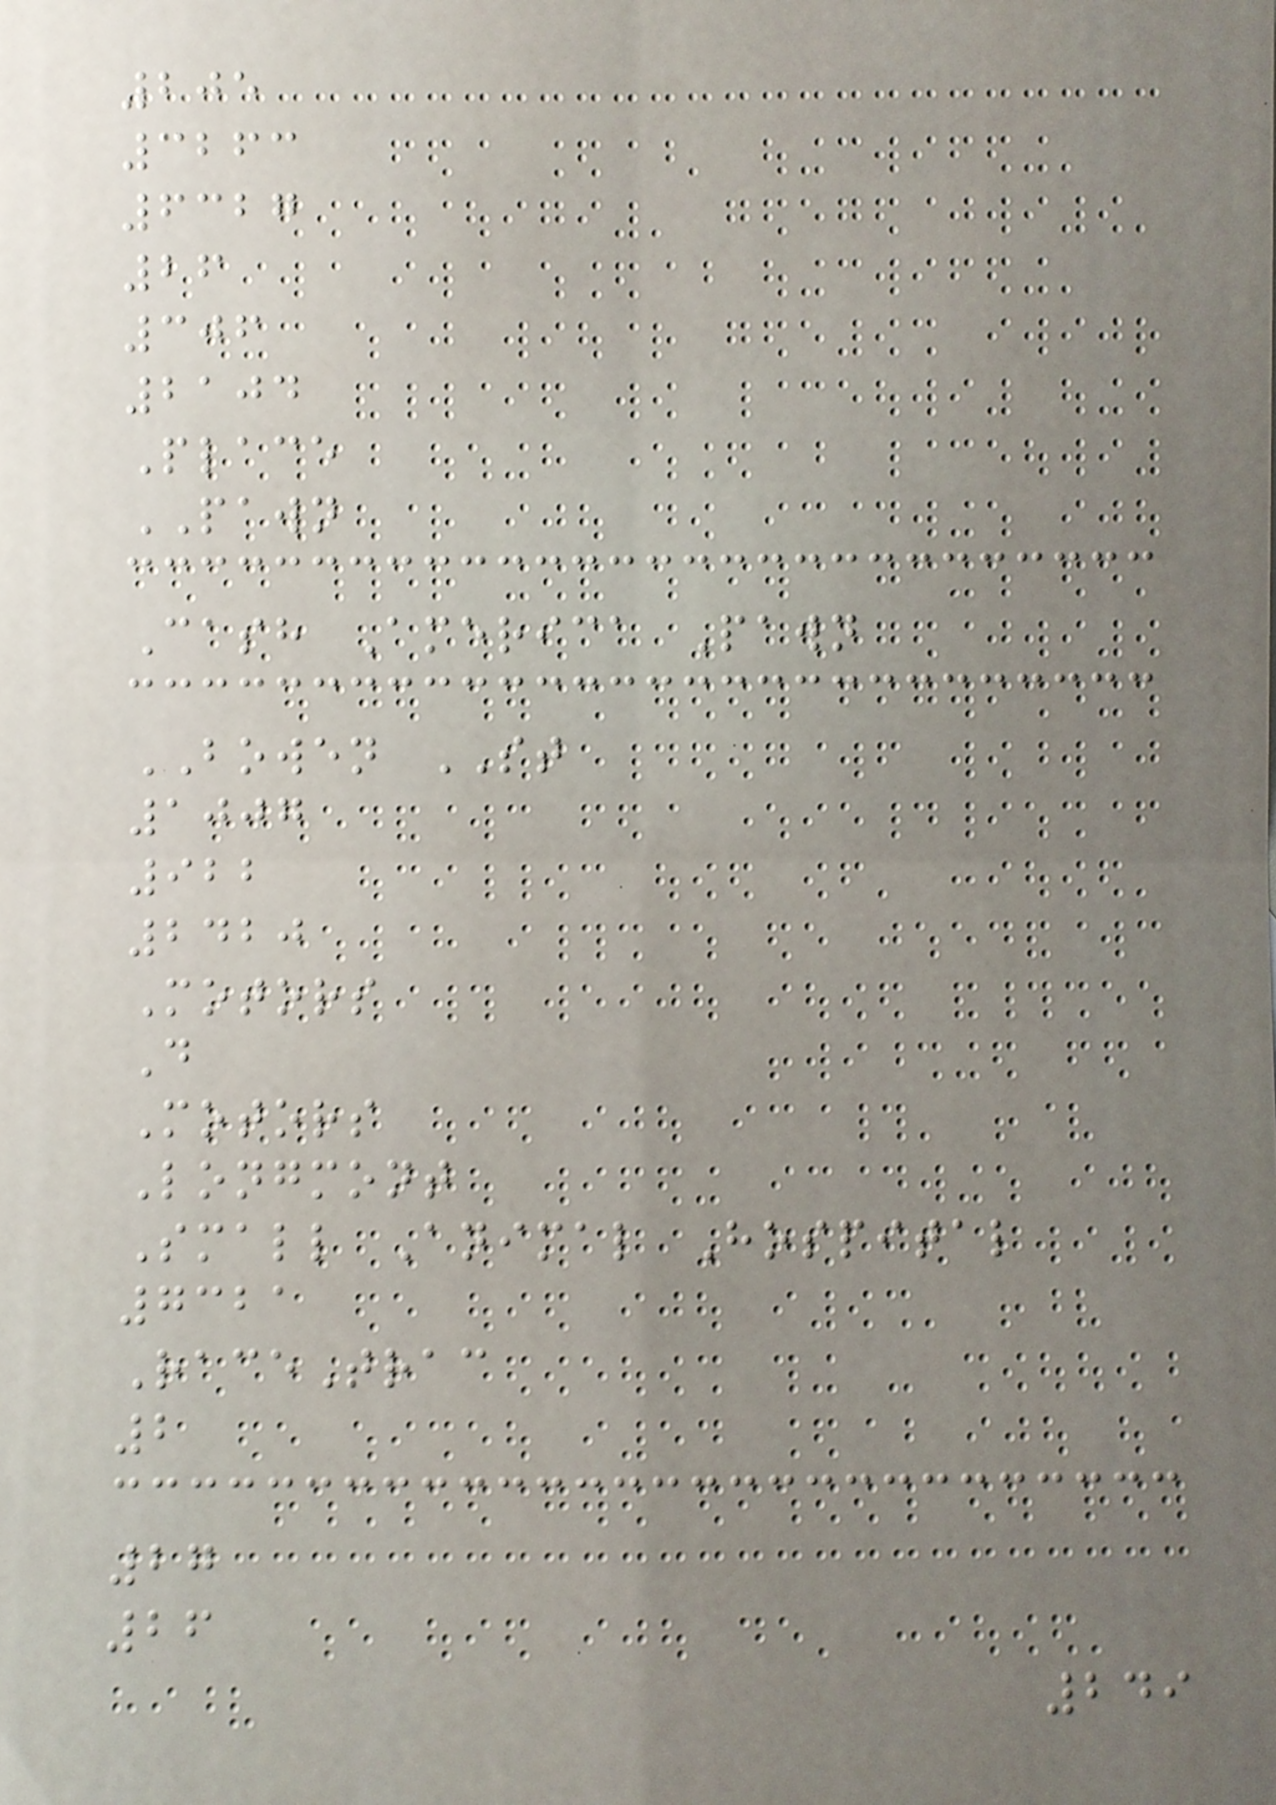205
3263
6327
26
306
2104
Place
PAWN
Cash America Pawn
BOWEN ST
1007
922
2420
Motors
D
Motors
Longmont
Small Animal Hospital
7321
RaceTrac
2
27
26
249
